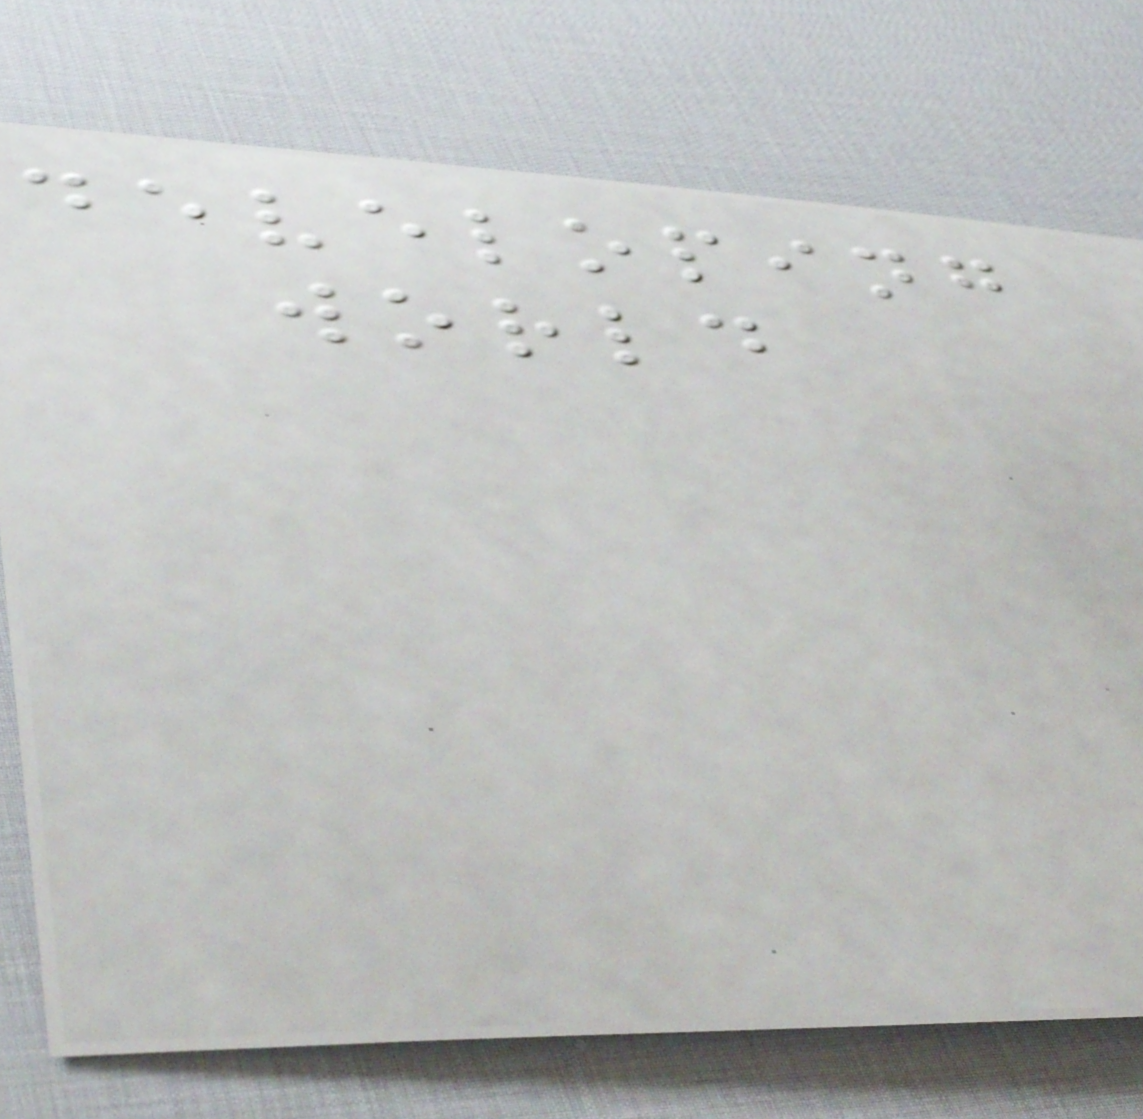developing
world
